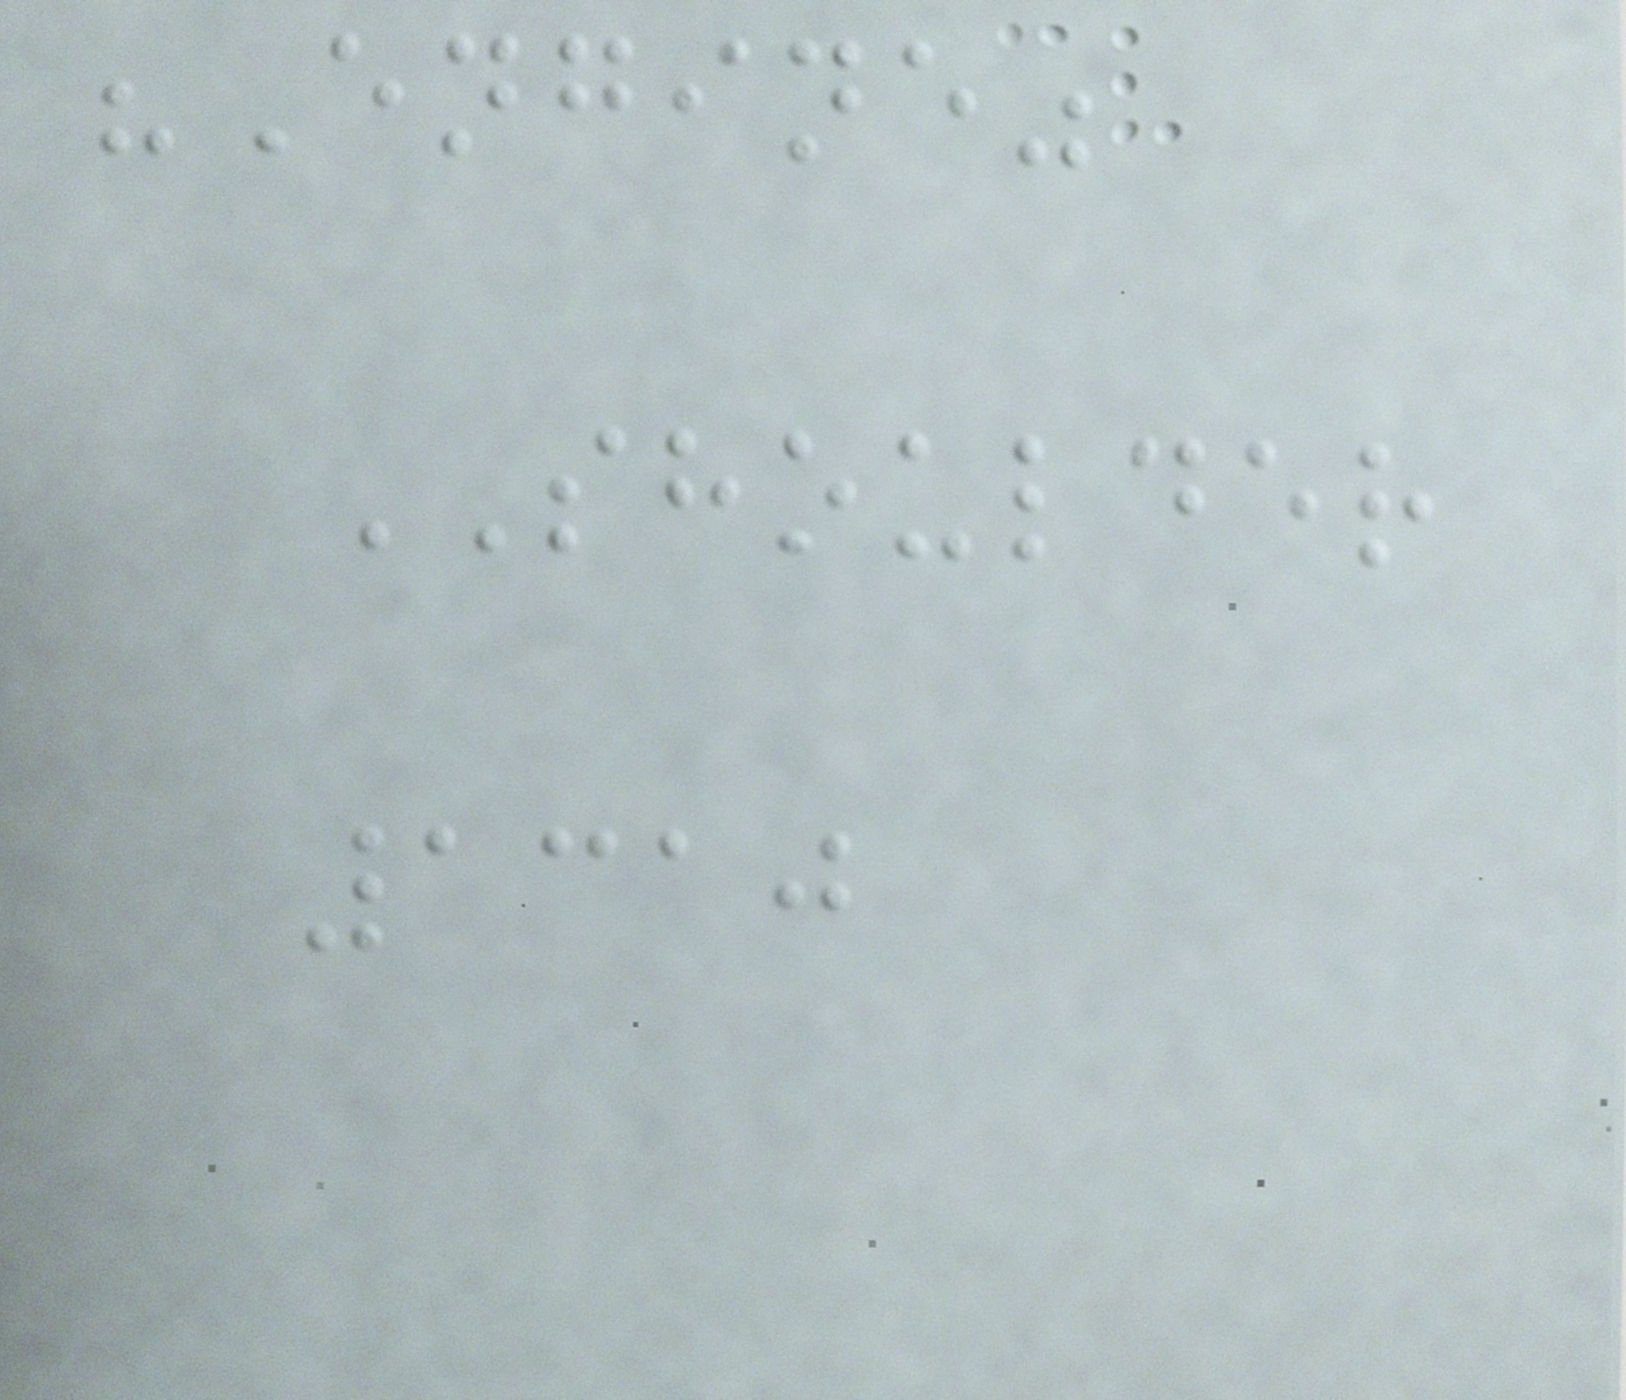"Engine"
SHOULDER
1310
